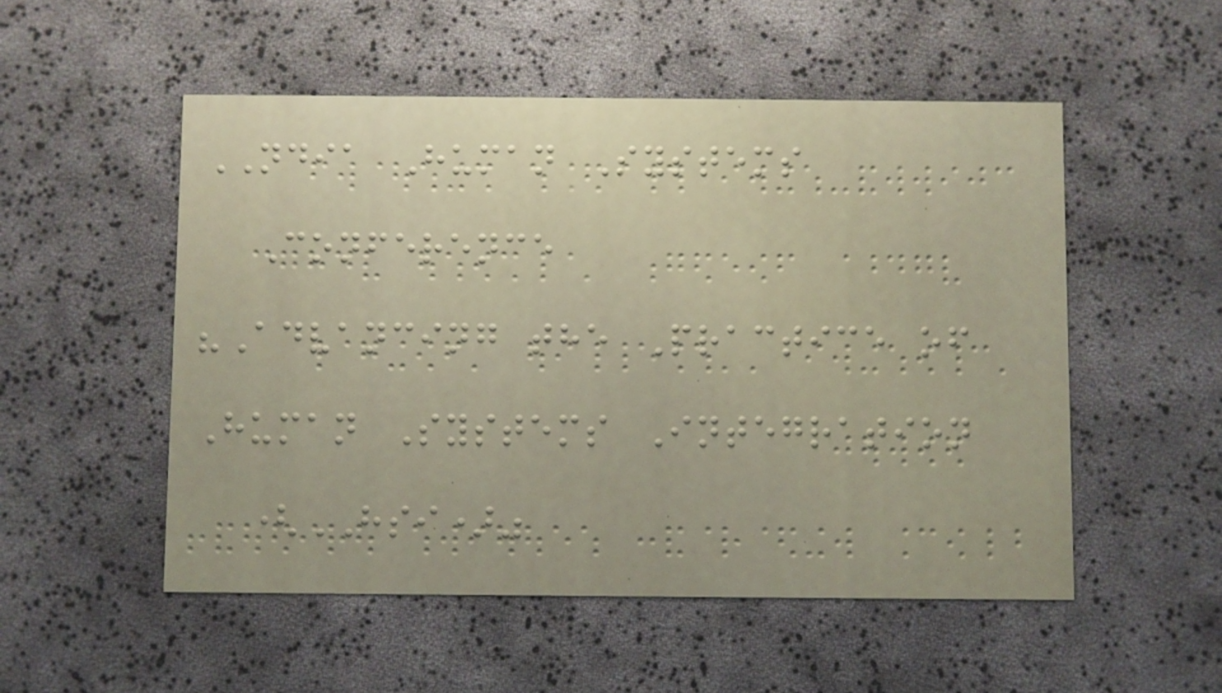NDIA Human Systems
Conference
"Advancing the Practice of
Human Systems Integration
(HSI)"
